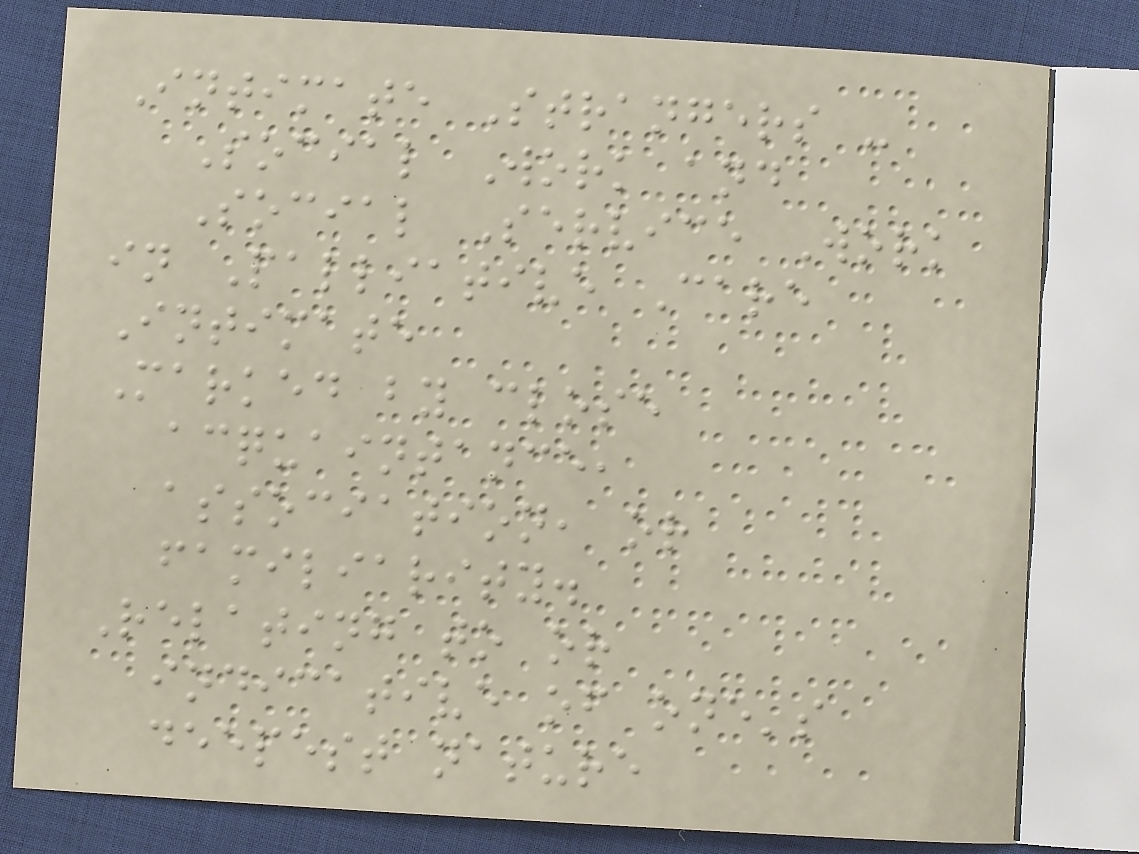Intimate Strangers -
Social Work and
Social Service Work
in Palliative Care
Intimate
Marked by close
acquaintance,
association, or
familiarity.
Relating to or
indicative of one's
deepest nature
